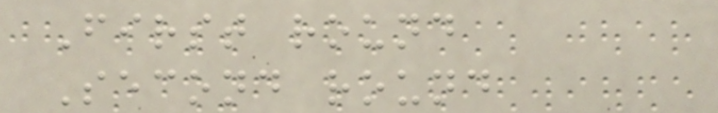First round
Second round
